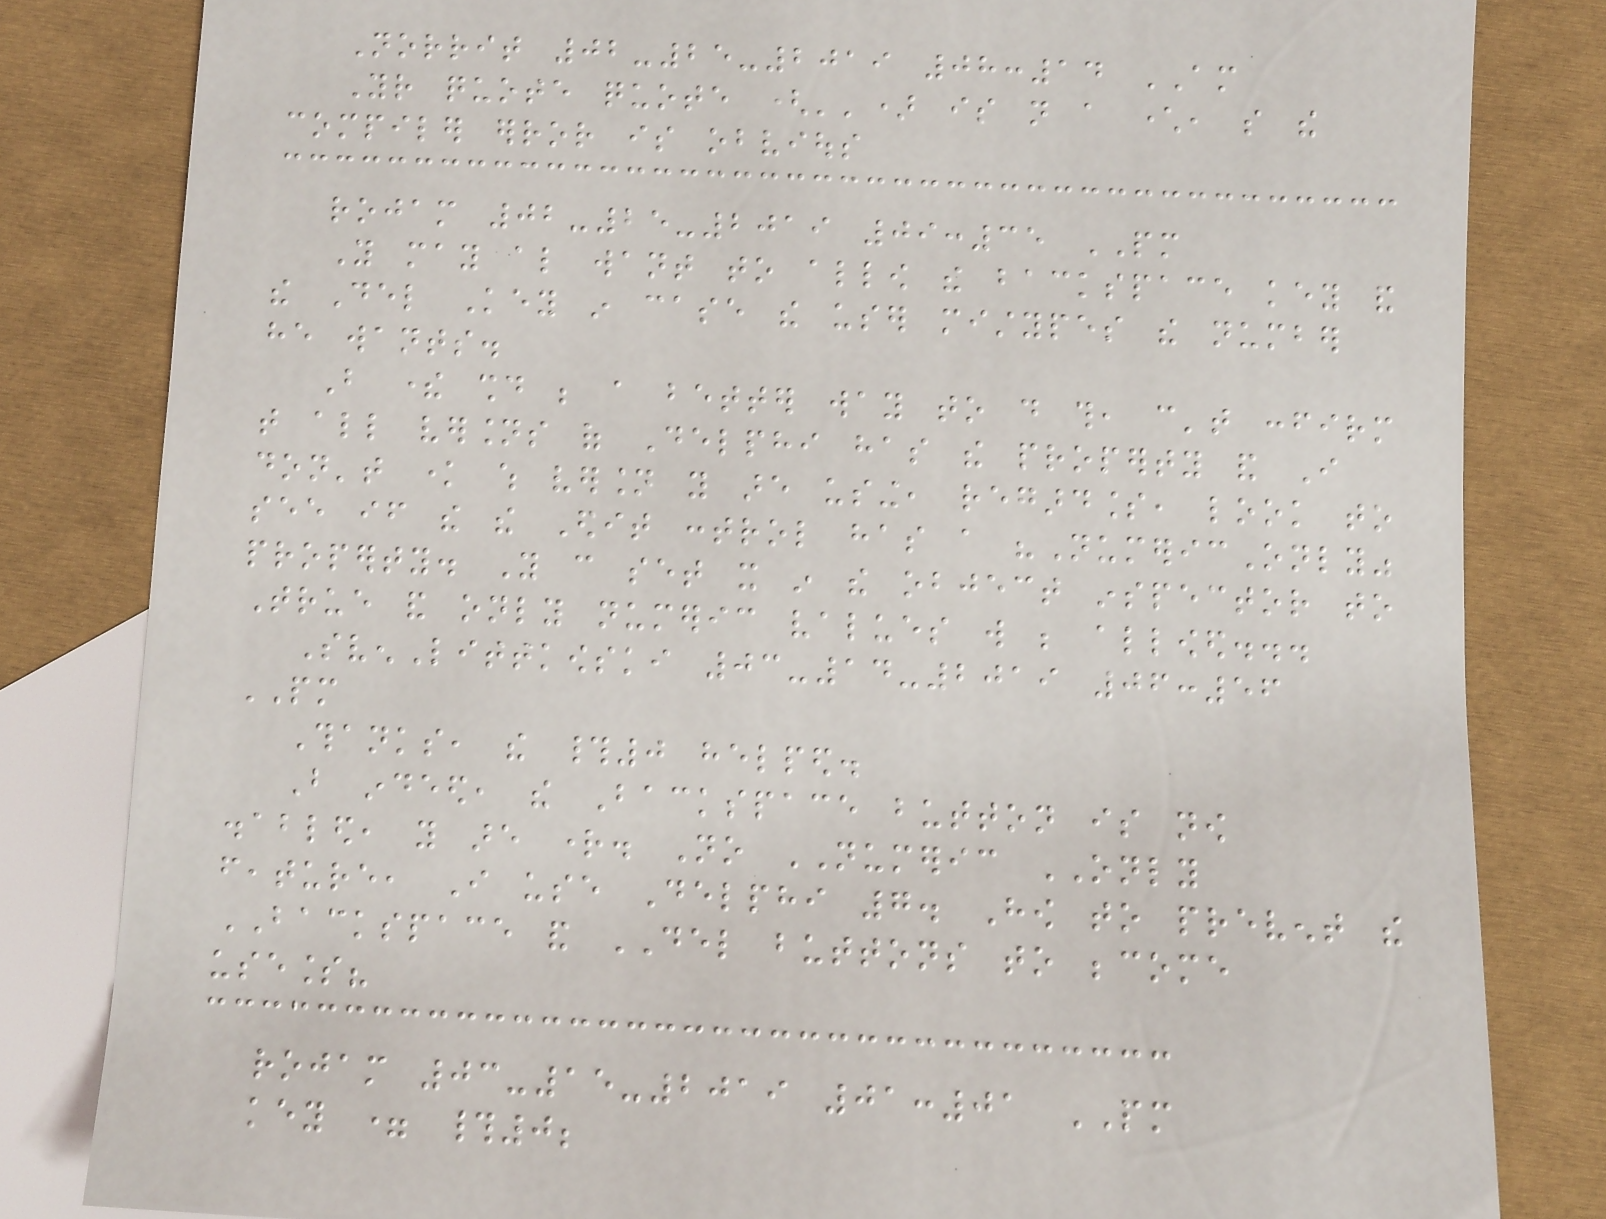Norrit 02-25-2019 08:14 AM
Your quote quote ('') is not a character, so the
compiler error is obvious
rojam 02-25-2019 09:35 PM
You may also want to allow the backspace key and
the Del Key in case the user mistypes the number
he wants.
But there should be a better way to do this, can't confirm
that all versions of Delphi has the property and I
don't know which version you are using, regardless, look to
see if the the Edit control has a "NumericOnly"
property. You can set it in the object inspector to
True and only numeric values will be allowed...
SvenLittkowski 03-14-2019 06:56
PM
Thanks, the #0 helped.
But indeed, the Backspace button is now
disabled, you are right. No NUMERIC ONLY
feature, I use Delphi 7. How to prevent the
BACKSPACE and DEL buttons to become
useless?
rojam 03-15-2019 01:01 PM
key = #0;
